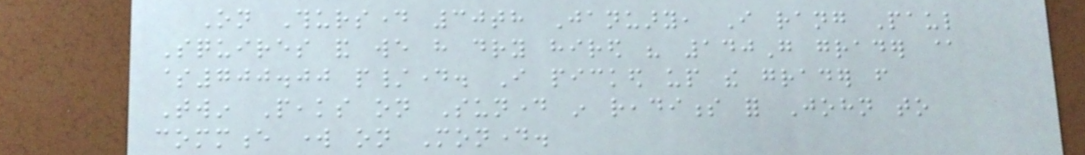On Thursday 30th January, I rang Paul
Squires and we have dry hired his 140G grader @
$700.00 p/day. I picked up the grader from
Twin Peaks on Sunday in readiness for John to
commence work on Monday.
